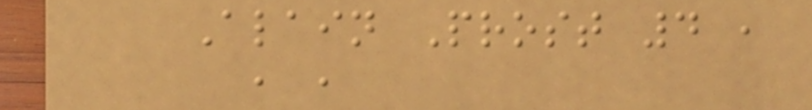Alain Prost 4 ,
, ,
